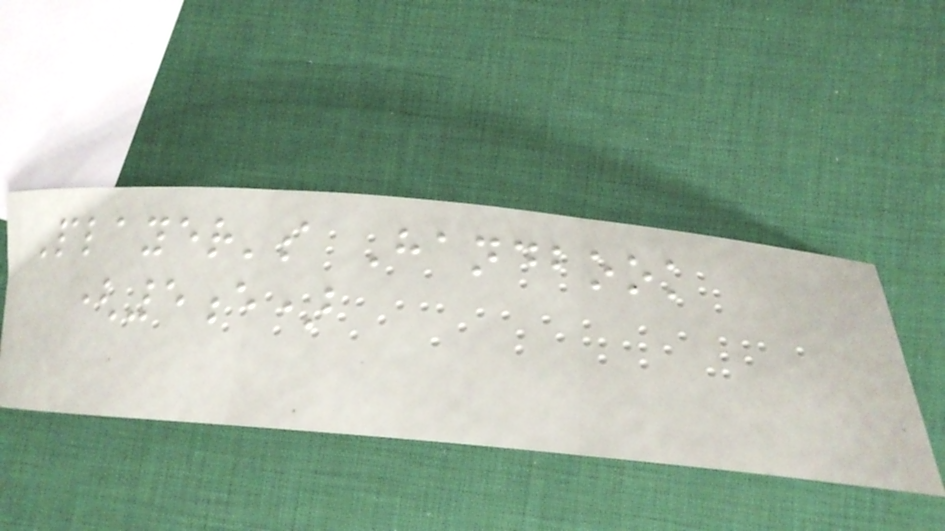Player's Handbook
(5e)
